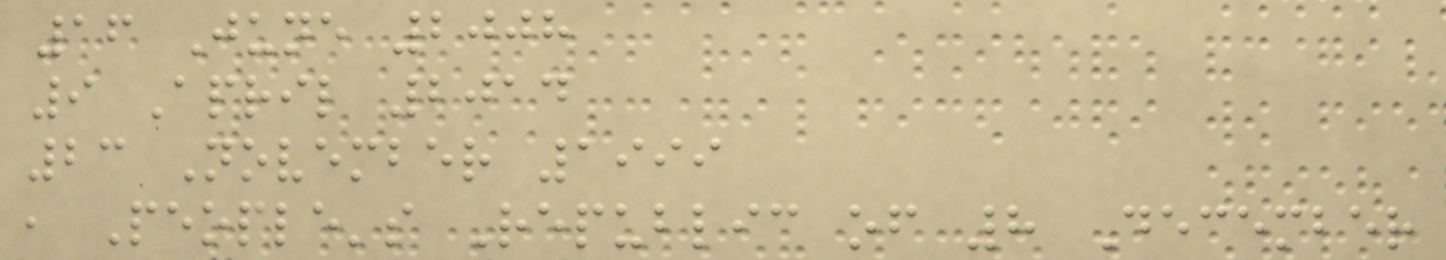16 June 2008
9 April 2014
23 November 1999
, People's Republic of 8 December
